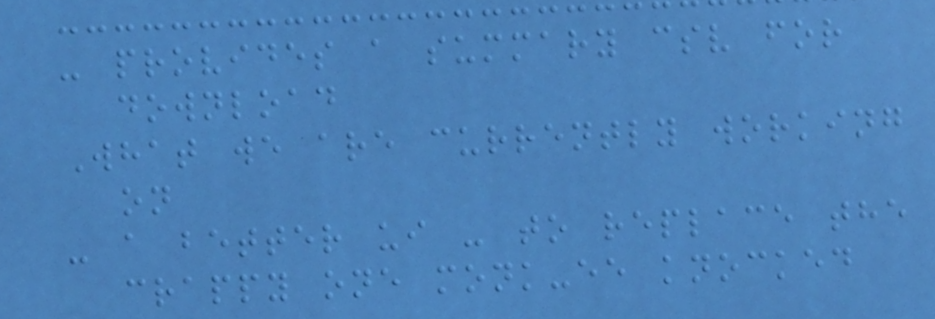- provides a summary csv for
download
What we are currently working
on
- a better ui - to replace the
crappy one monk-ee knocked
